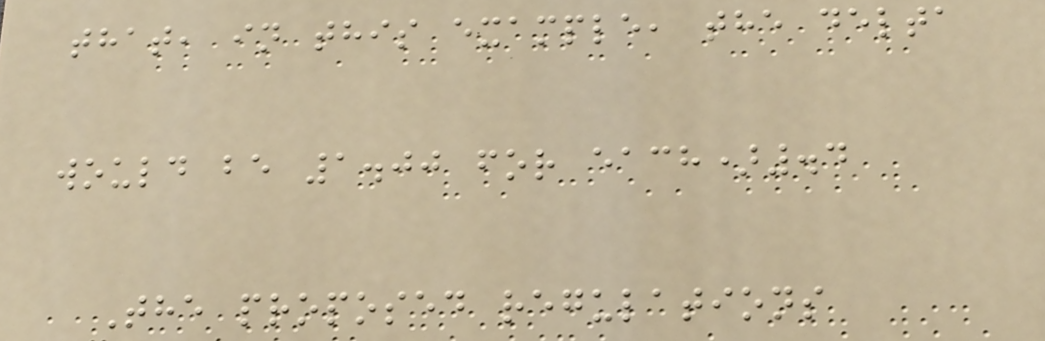that, in this example, the delta
would be 1.00 for each).4
The proposed regulations
